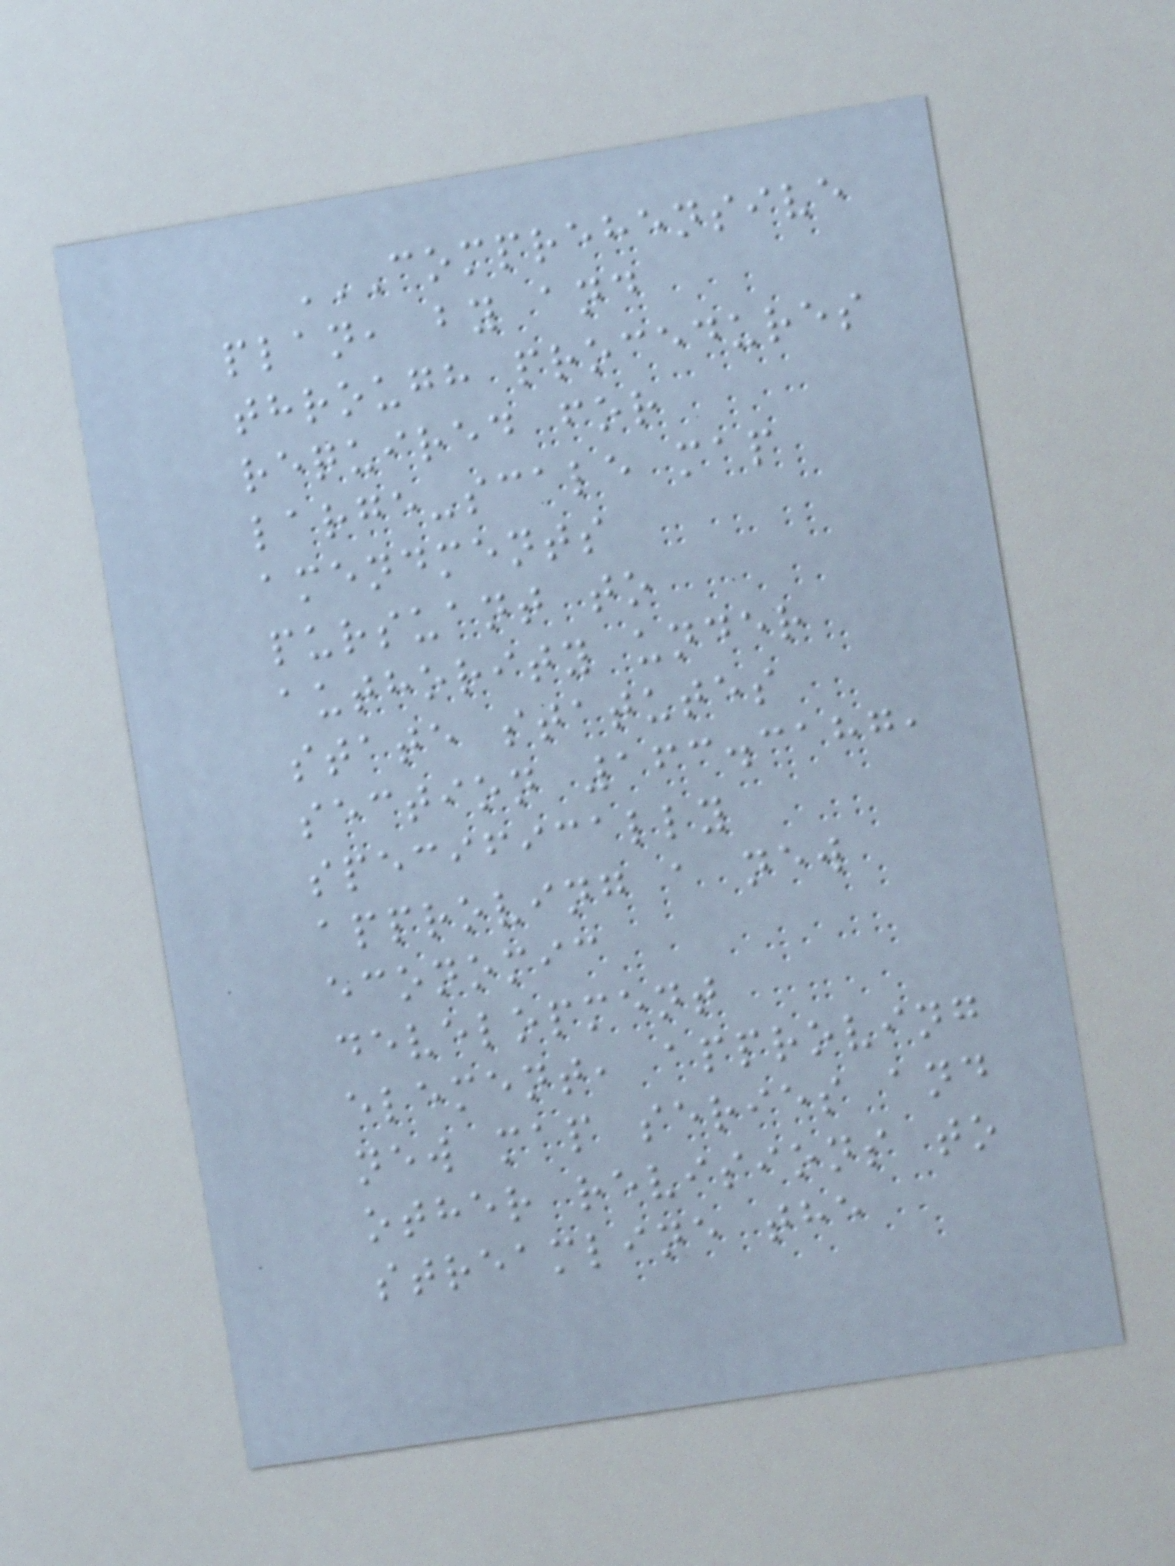COMPREHENSIVE
PLAN, BY AND
THROUGH PROCEDURES
REQUIRED FOR
LARGE-SCALE MAP
AMENDMENTS
PURSUANT TO
AUTHORITY UNDER
STATE STATUTES
SECTION 163.3187,
SPECIFICALLY
APPROVING A NEW
ECONOMIC
DEVELOPMENT
ELEMENT, APPROVING
NEW MAP SERIES AND
OTHER REVISIONS TO
STREAMLINE THE
